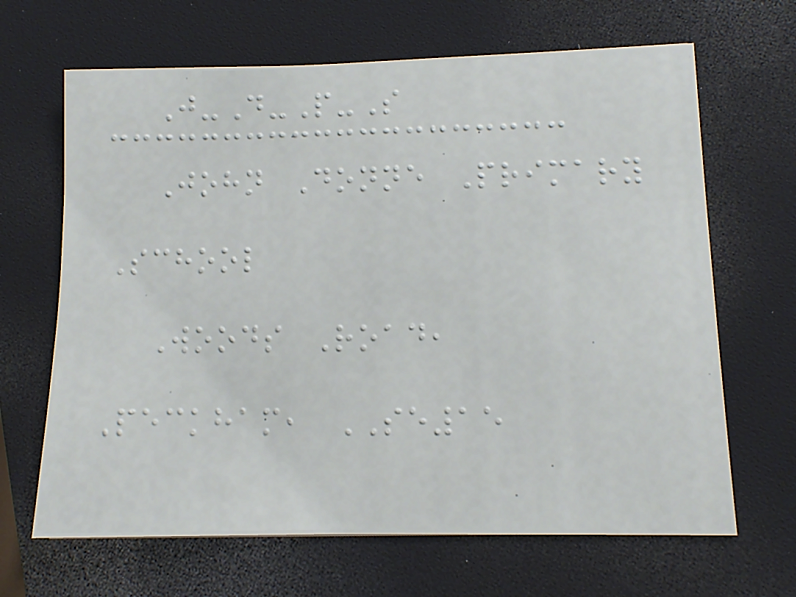J-D-P-S
John Donne Primary
School
Woods Road,
Peckham, SE15
